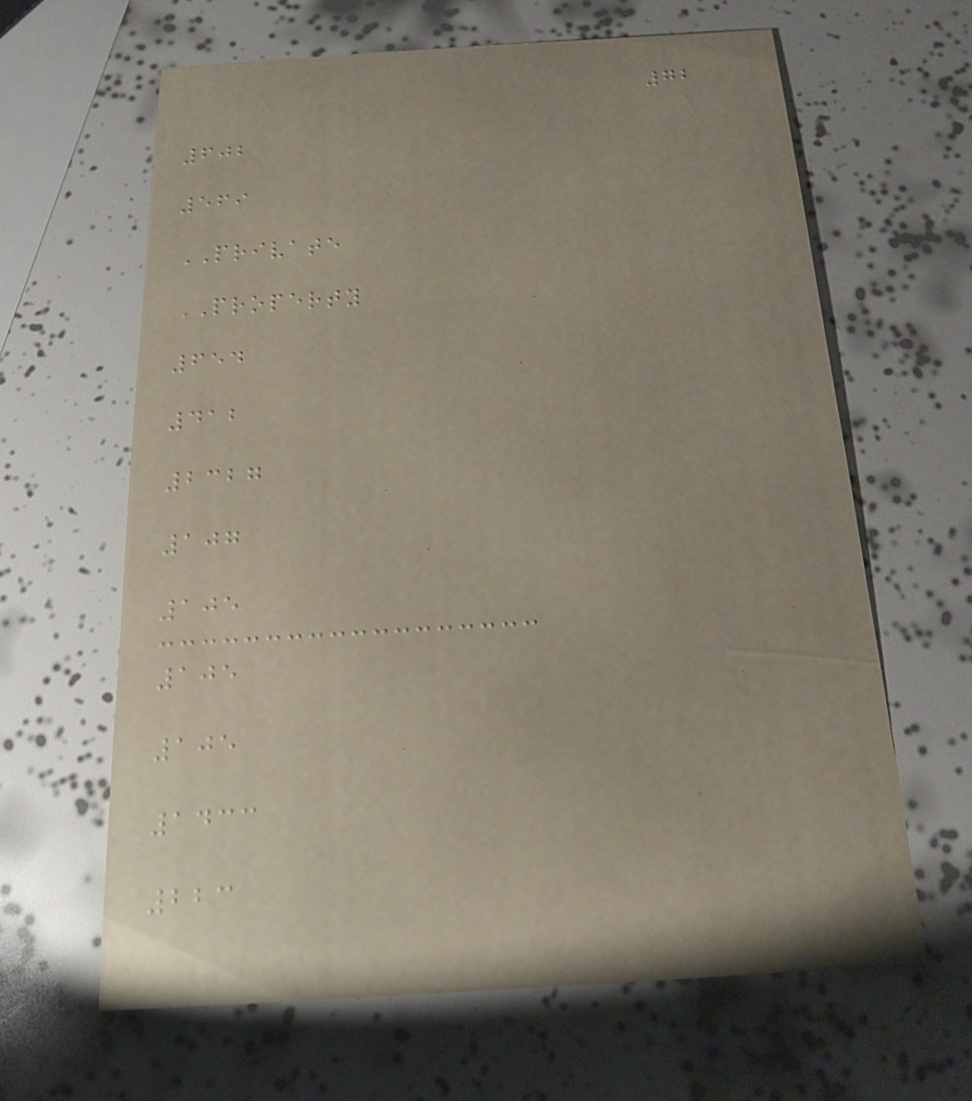72
602
569
PRIVATE
PROPERTY
654
412
2327
107
105
105
105
1433
223
